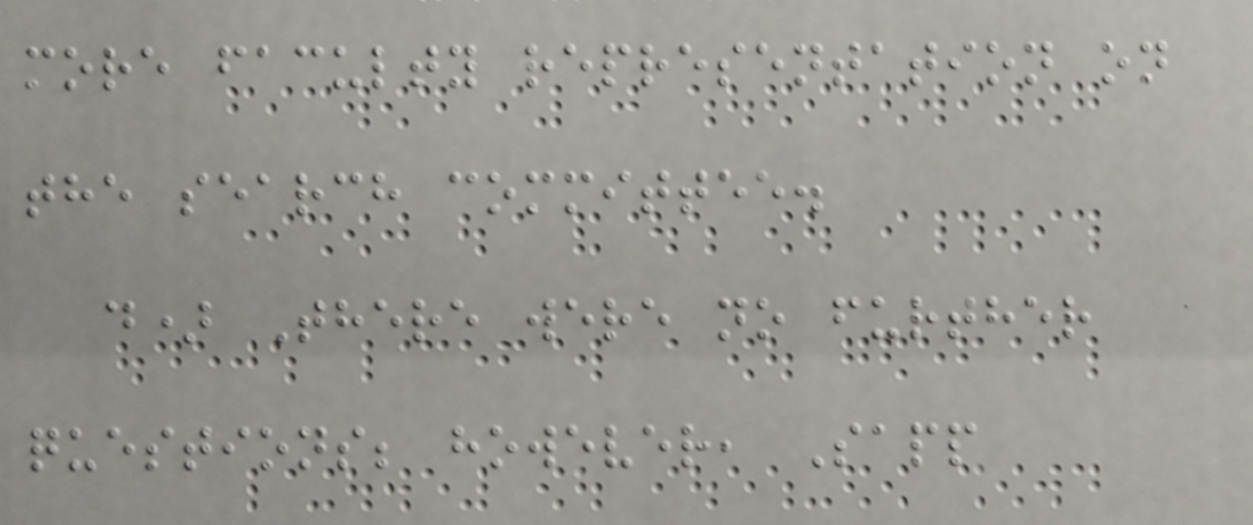more faculty representation on
the search committee.
d) There were no further
questions; however, Sapp
